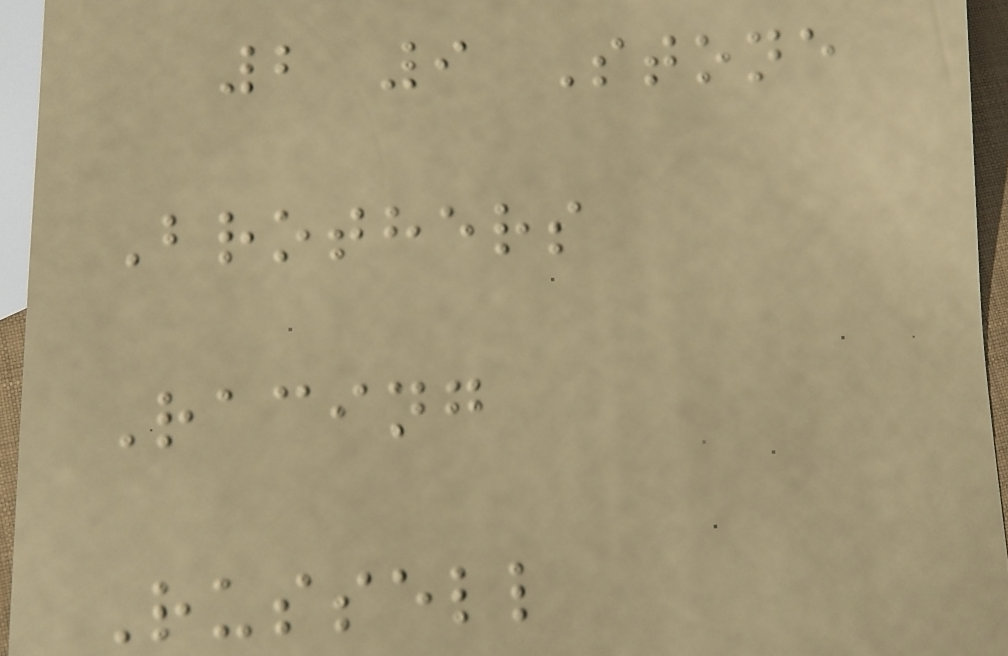2 9 Stone
Brothers
Racing
Russell
